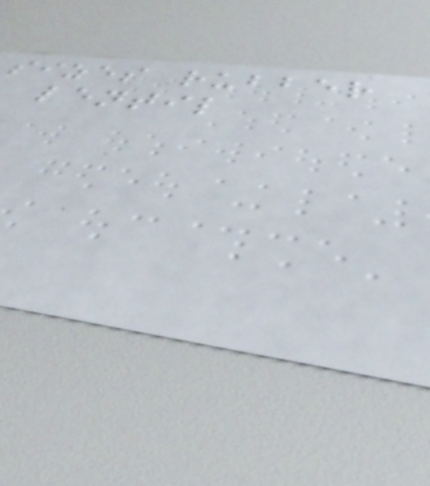sizes rubber
lentil
